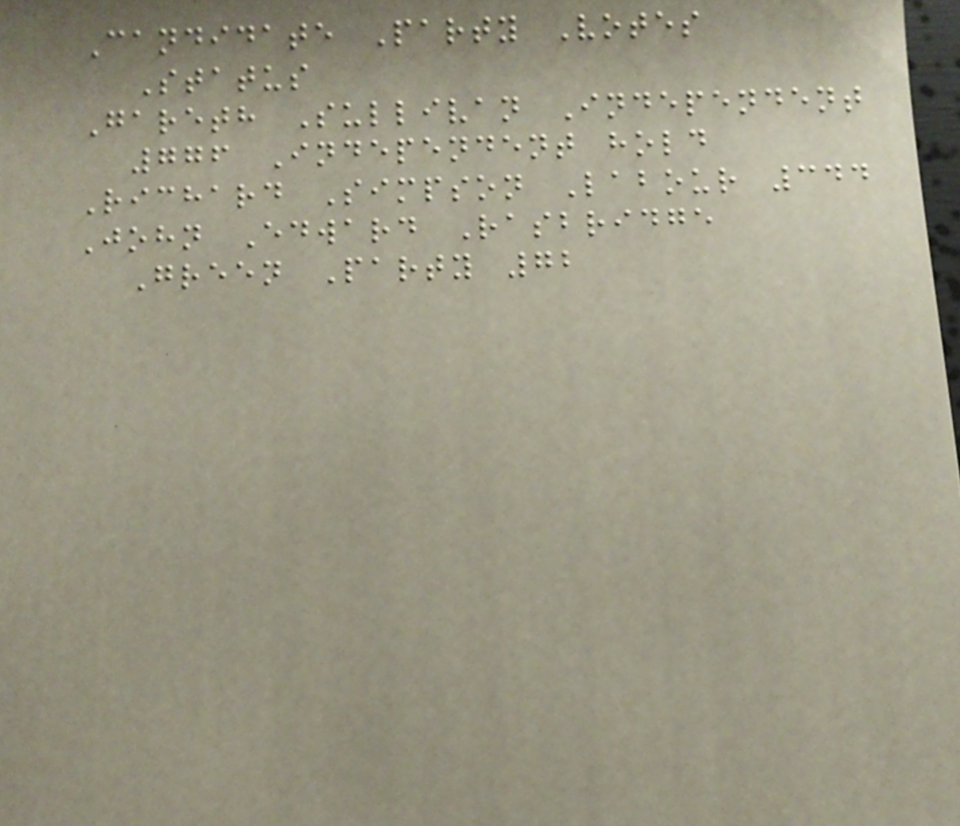Candidate Party Votes
Status
Gareth Sullivan Independent
776 Independent hold
Richard Simpson Labour 344
John Edward Rasbridge
Green Party 72
